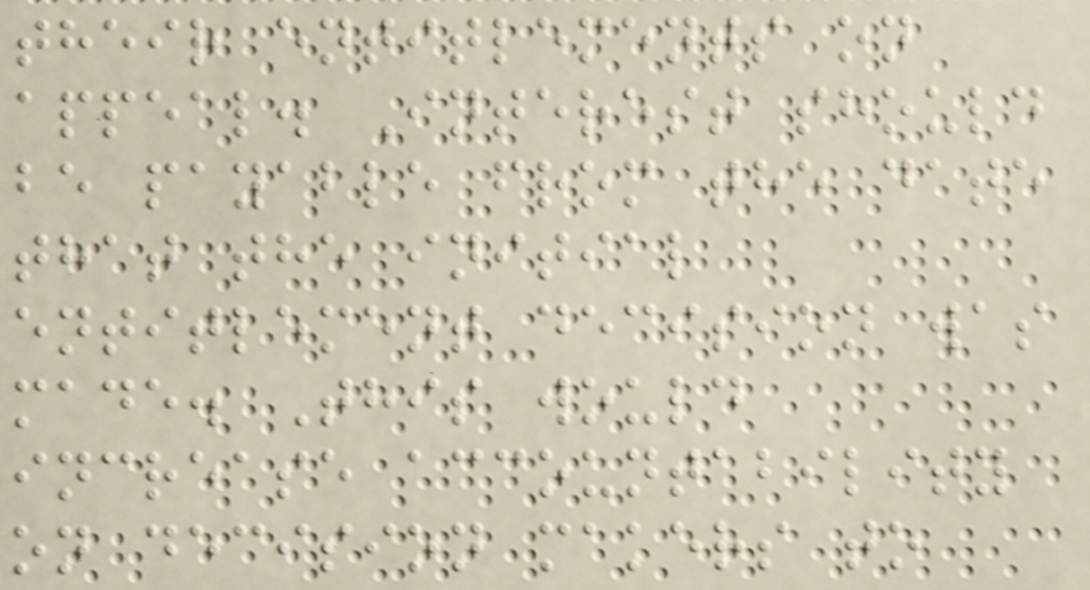their entitlements on
appeal. Interest should
be payable from the date
that the initial
entitlement decision was
made. This would
increase accountability
on decision makers to
